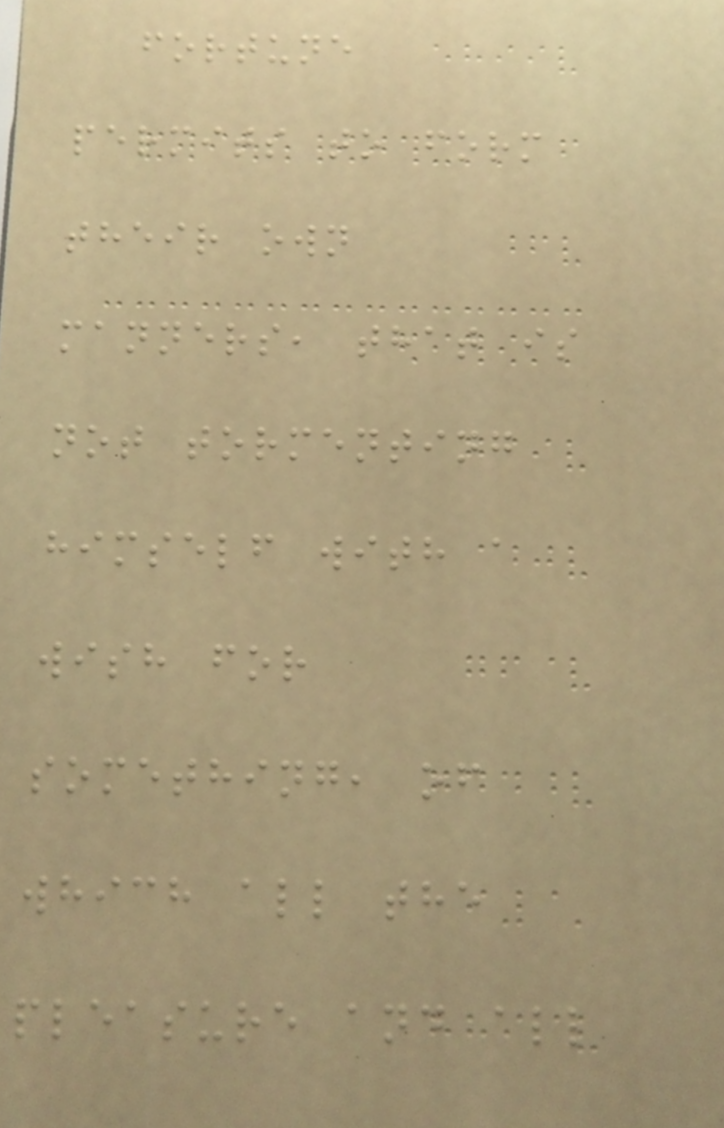fortune
permits to form
their own
manners, that is
not tormenting
himself with a
wish for
something, of
which all the
pleasure and all
